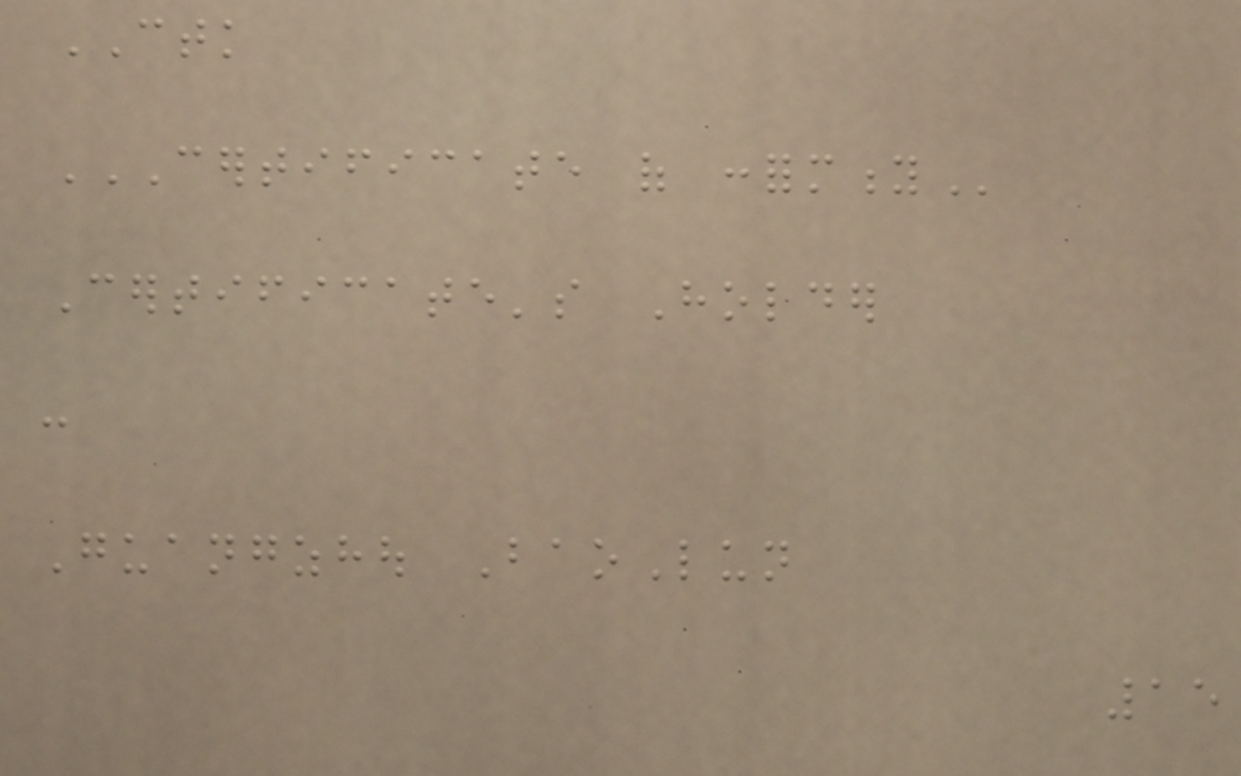CTK
CERTIFICATE OF CONFORMITY
Certificate's Holder
:
Guangzhou BaoLun
15
